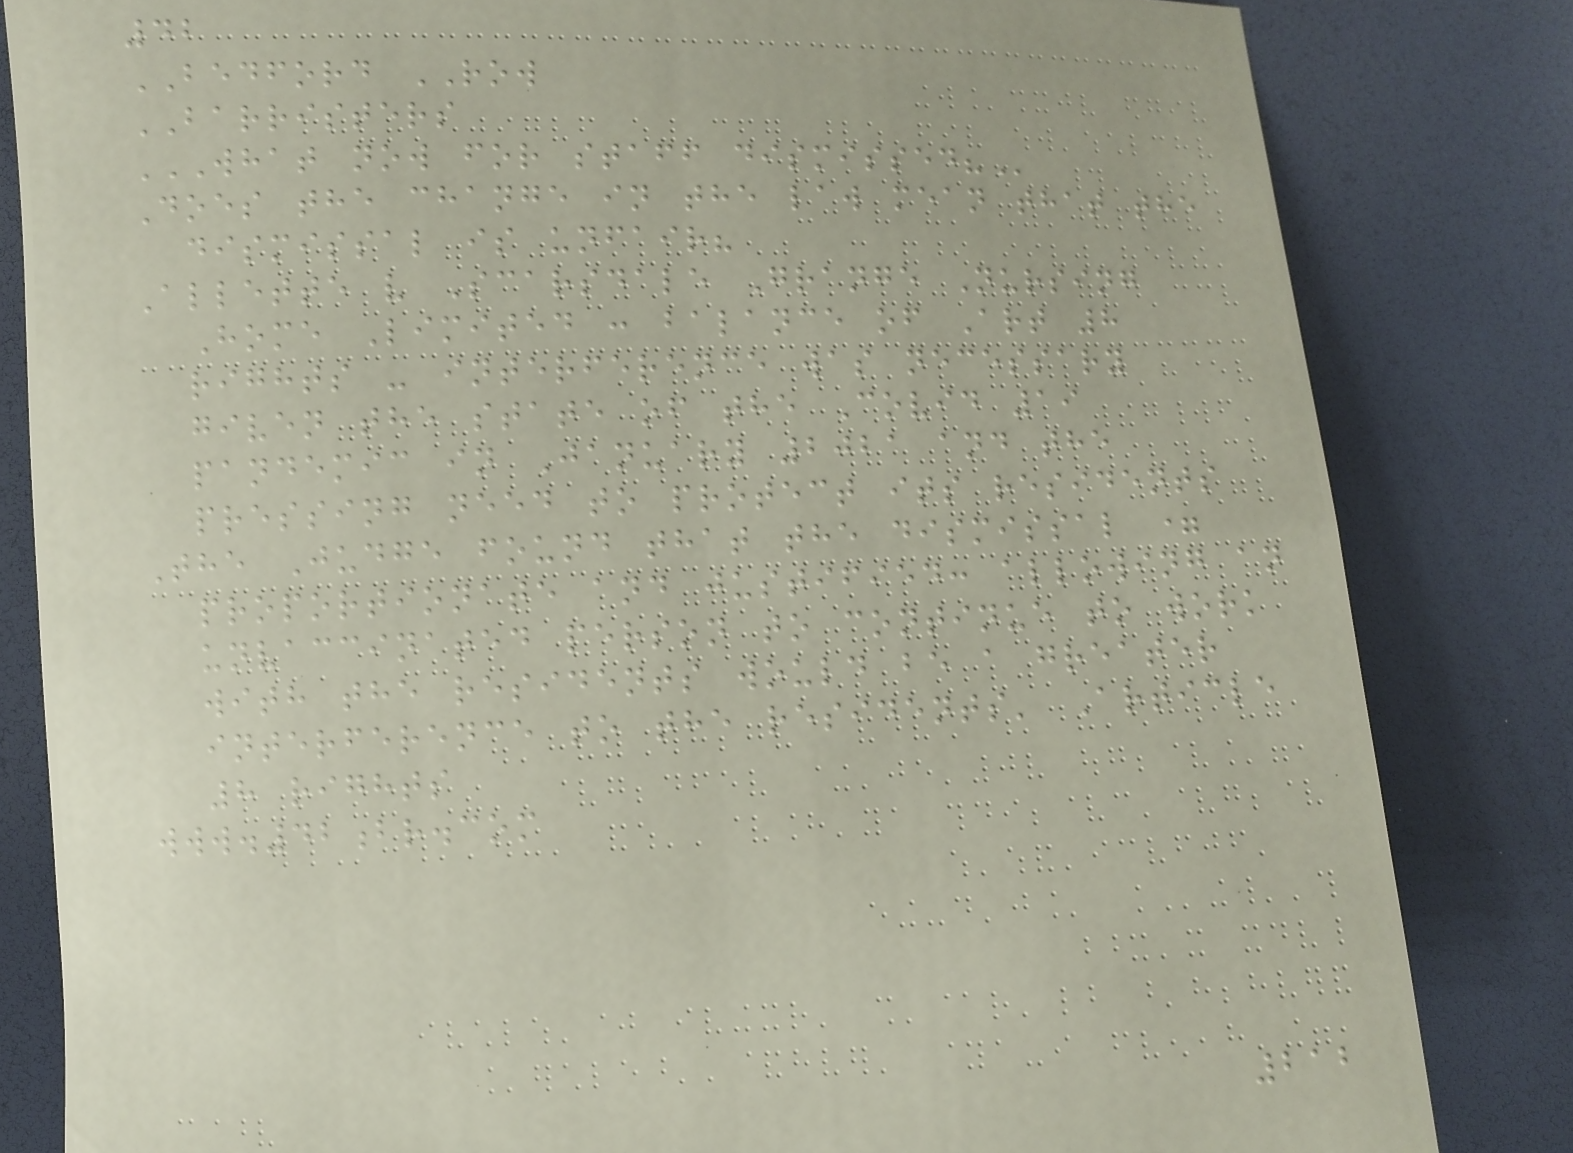42
BEDFORD ROW
BARRISTERS
WHAT NOW FOR STAFF DISMISSED?
Does the change in the law mean that the
dismissal is unfair?
Allette v Scarsdale Grange Nursing
Home Limited : balance of Art 8
rights - interference was necessary
given the state of the Covid 19
pandemic in January 2021 and the
pressing need to protect its residents
The Judge found that the dismissal =
proportionate and justified: allowing an
unvaccinated person to continue to work
with the residents would be a greater
interference to the residents' Article
8 rights
www.42br.com
212
